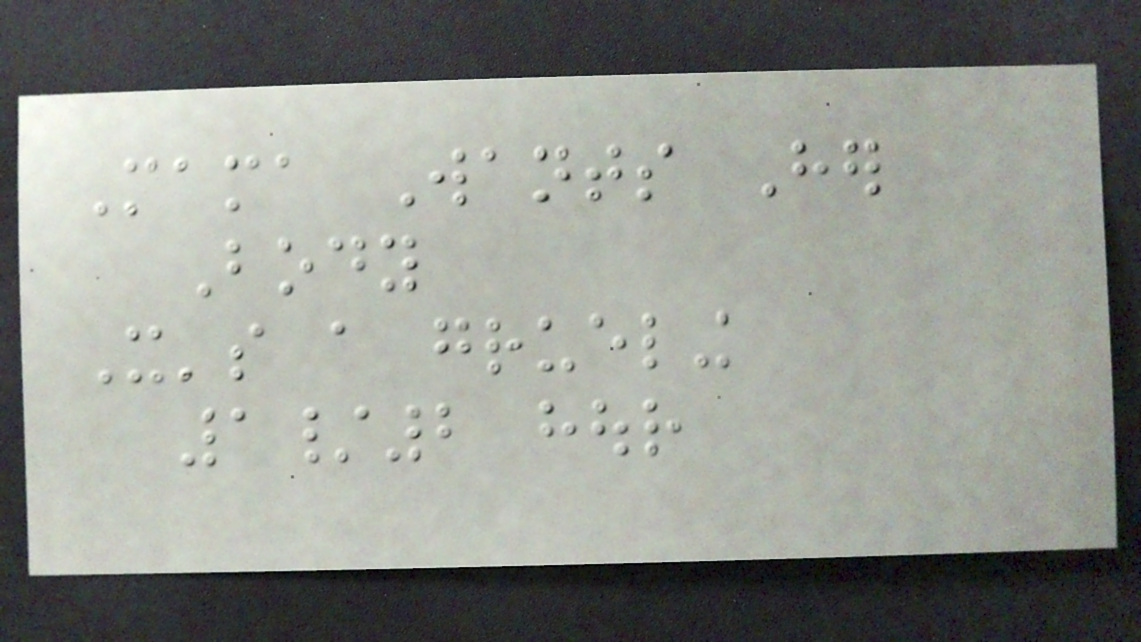Mama Wants Her
Body
It's a grueling
1/2 hour
